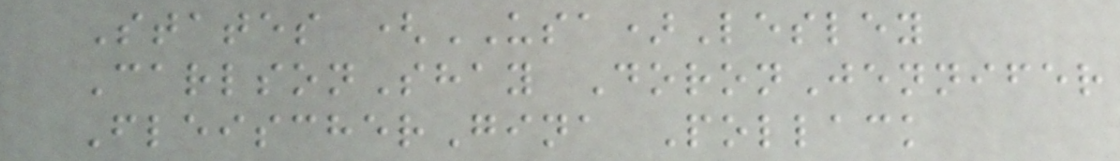States (USA)Lesley
CarlsonShay DoronJennifer
FleischerGina Pollack
